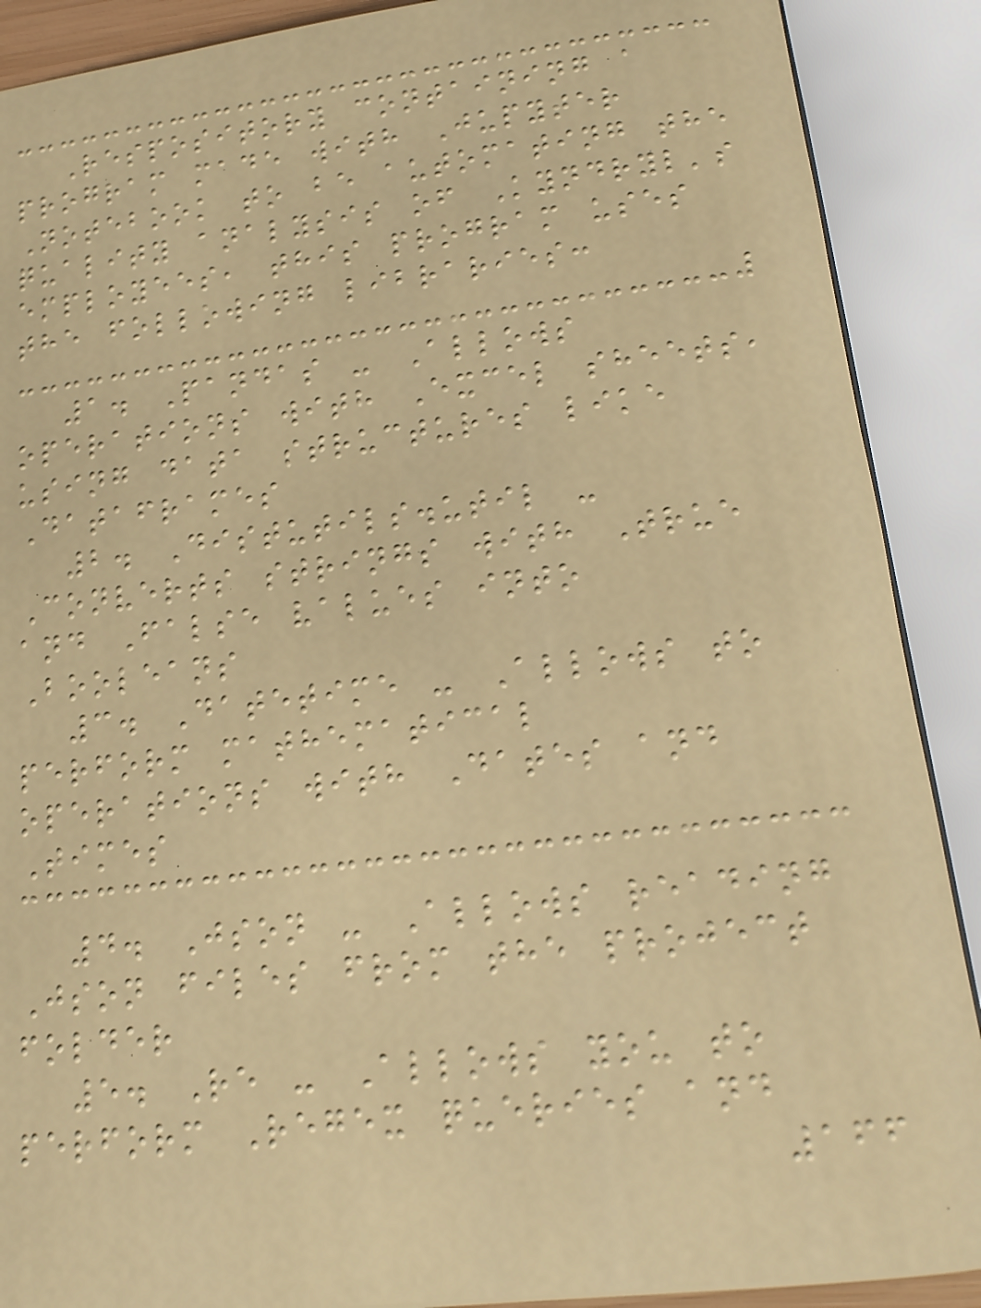Respository containing a
program made with Jupyter
Notebook to be automating the
quality analysis of Kyndryl's
employees, this program uses
the following libraries:
1. Pandas - Allows
operations with Excel sheets,
using data structures like
Dataframes
2. Distutils.util -
Converts strings with True
and False values into
Booleans
3. Datetime - Allows to
perform mathematical
operations with Dates and
Times
4. Json - Allows reading
Json files from the project
folder
5. Re - Allows you to
perform Regex queries and
166
